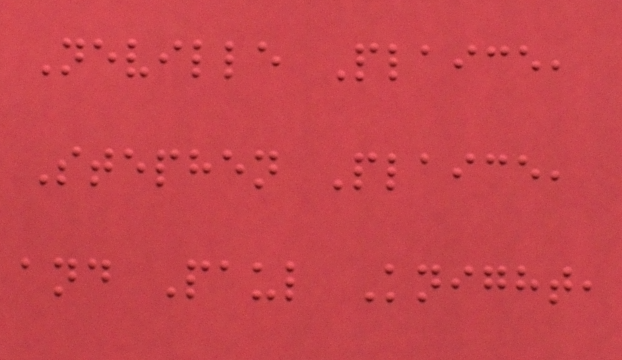Neville Plaice,
Stephen Plaice,
and Paul Knight,
